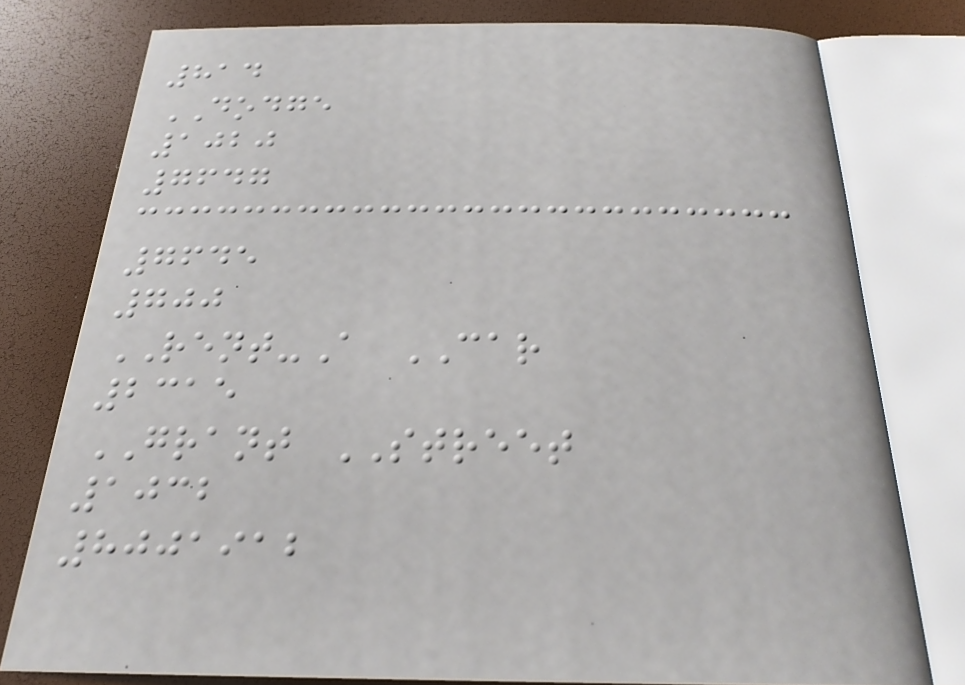814
DODGE
1020
7647
7645
700
RENT-A CAR
2315
GRANT STREET
1032
8001912
